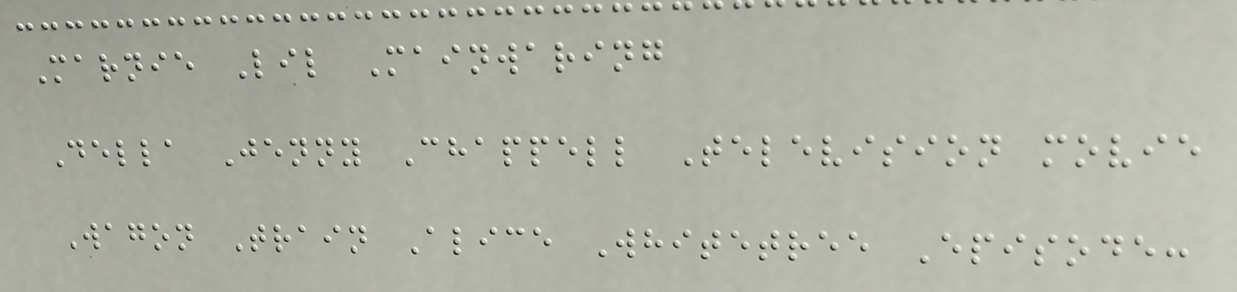Marnie Lil Mainwaring
Della Jenny Chappell Television movie
Wagon Train Alice Whitetree Episode:
